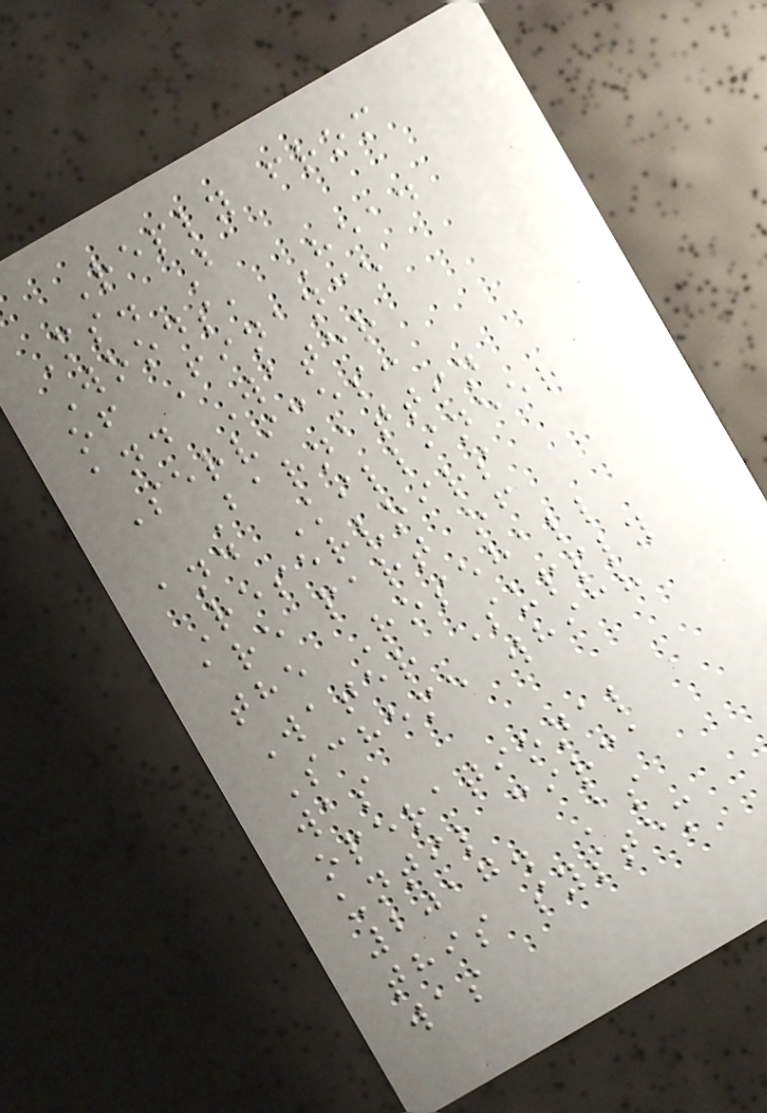Reply from
Ms. B
Woods, Head
of Finance
and Water
Services:
Barnattin
and Killineer
Reservoirs
are part of
the Rosehall
Water Supply
Scheme which
was
operational
until circa
2017. As
this system
was
